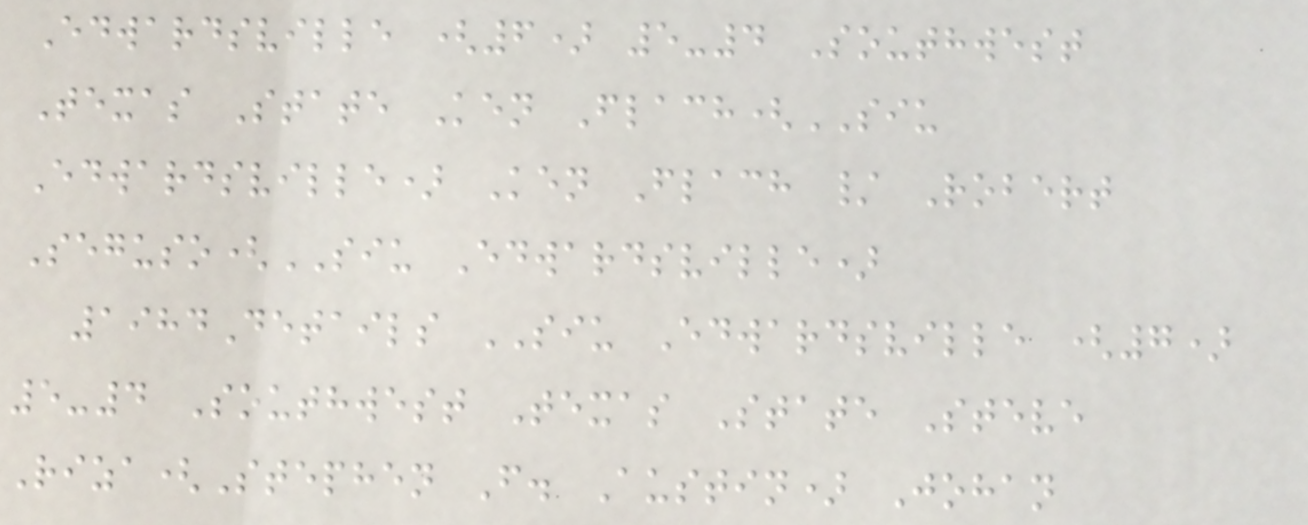Edwardsville (6) 5-4 Southwest
Texas State Ken Flach(SIU
Edwardsville) Ken Flach / Robert
Seguso(SIU Edwardsville)
1984Details SIU Edwardsville (7)
5-4 Southwest Texas State Steve
Riza(Stephen F. Austin) Johan
